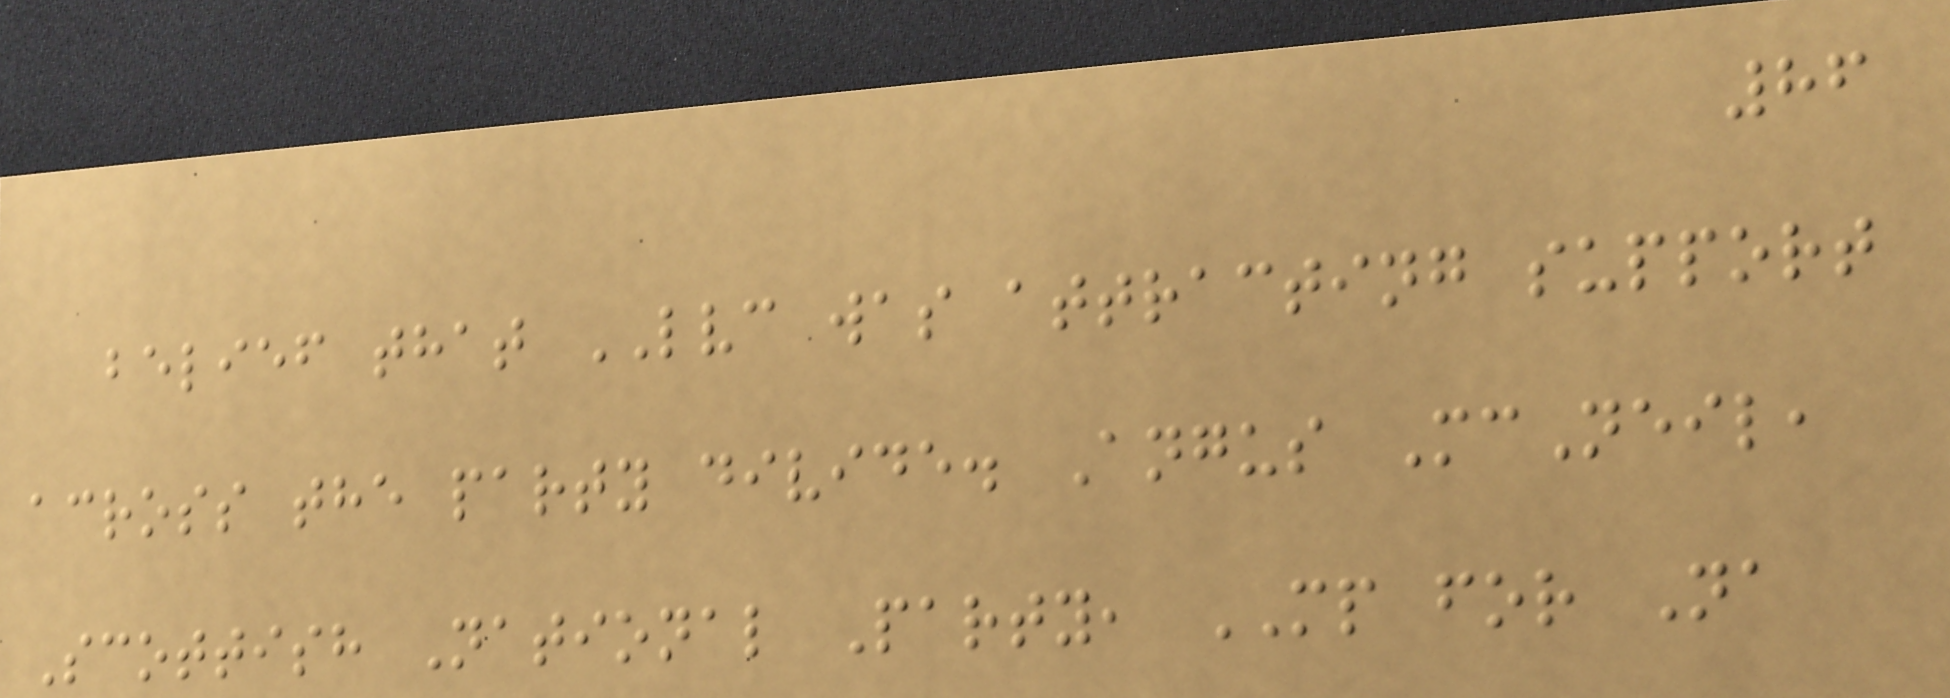86
belief that LVC was attracting support
across the party divide. Angus McNeil,
Scottish National Party, MP for Na
